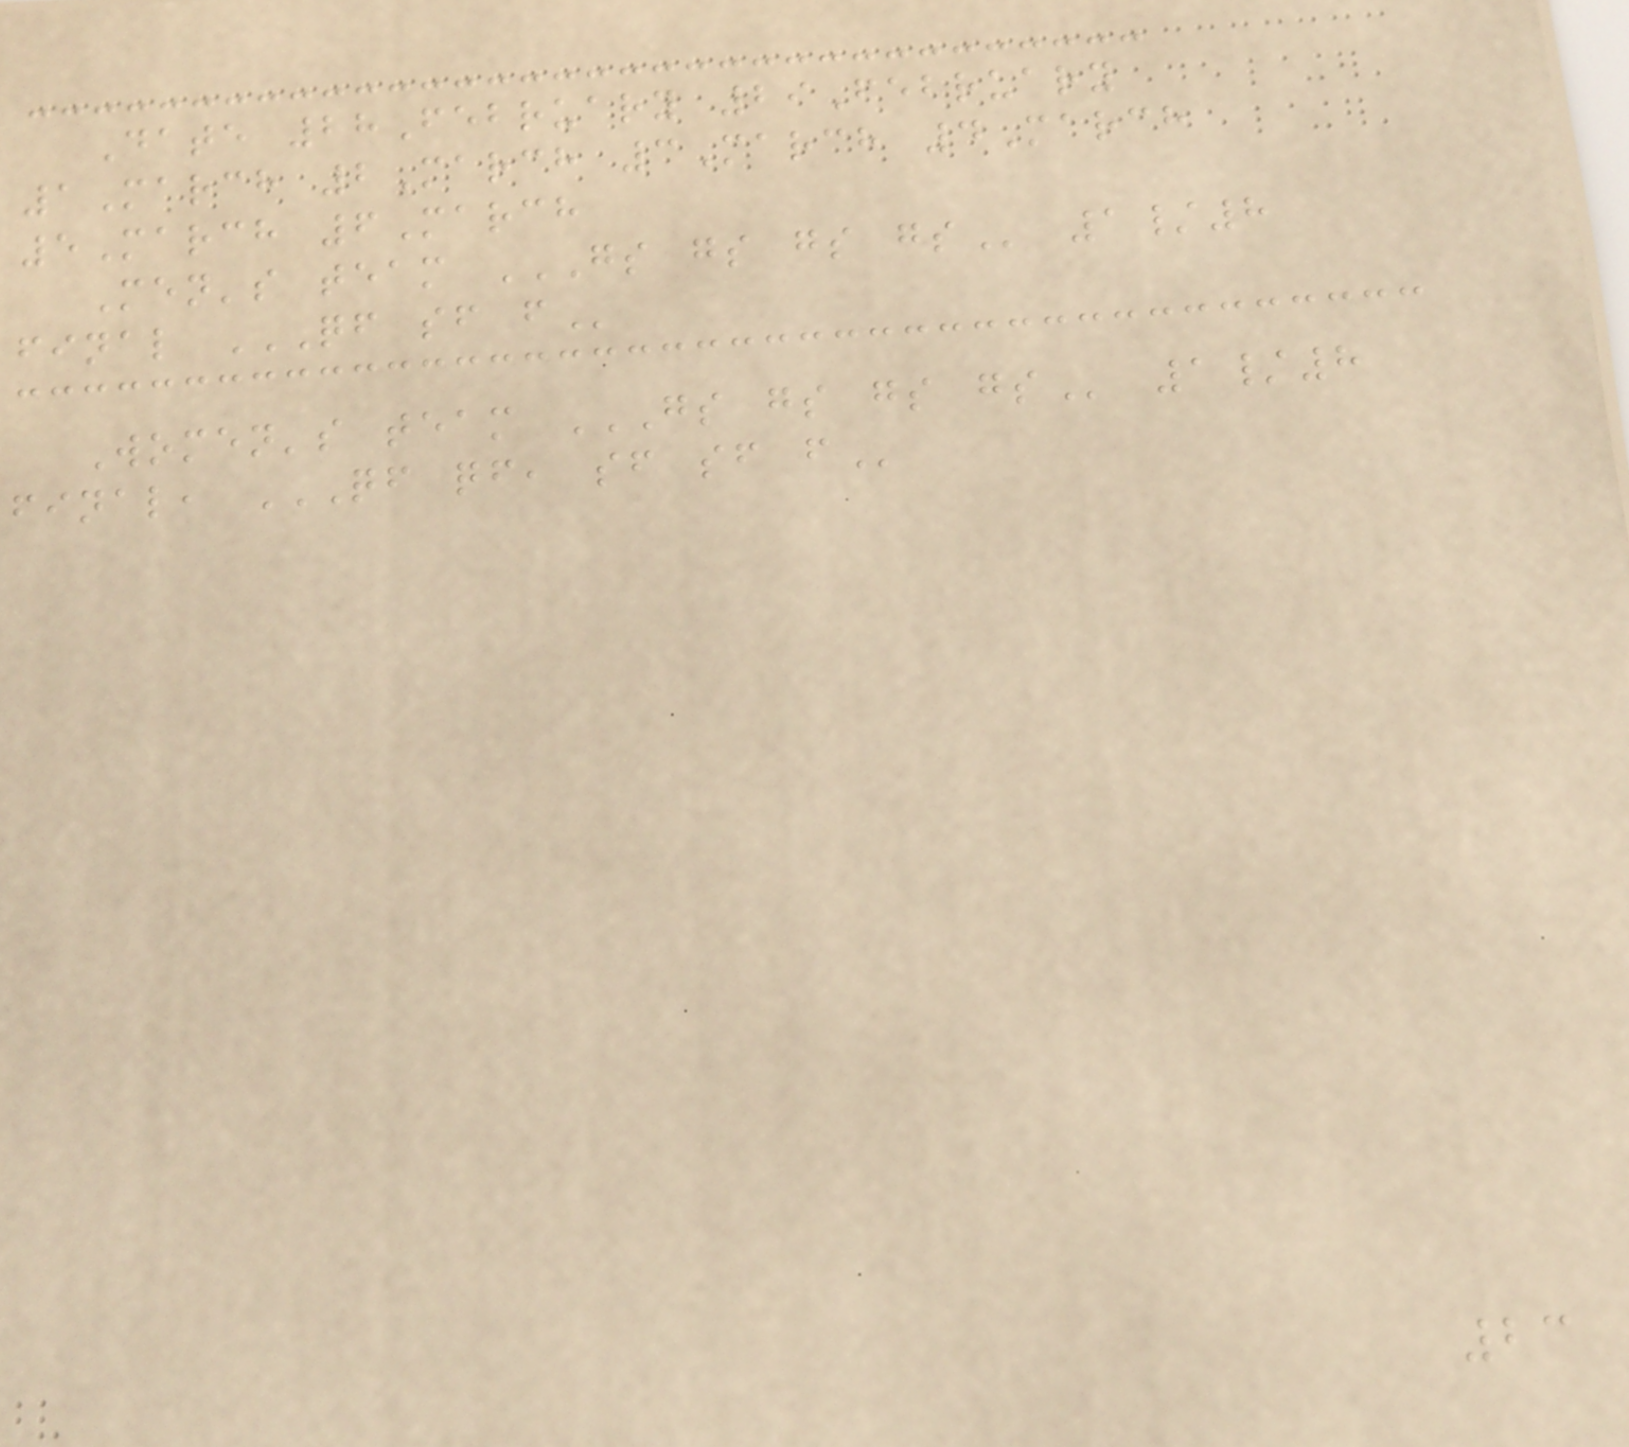Date 28February 29February
1March 2March 3March 4March
5March 6March
Men's team GS GS GS GS 1/8
final QF SF F
Women's team GS GS GS GS 1/8
final, QF QF, SF SF F
23
